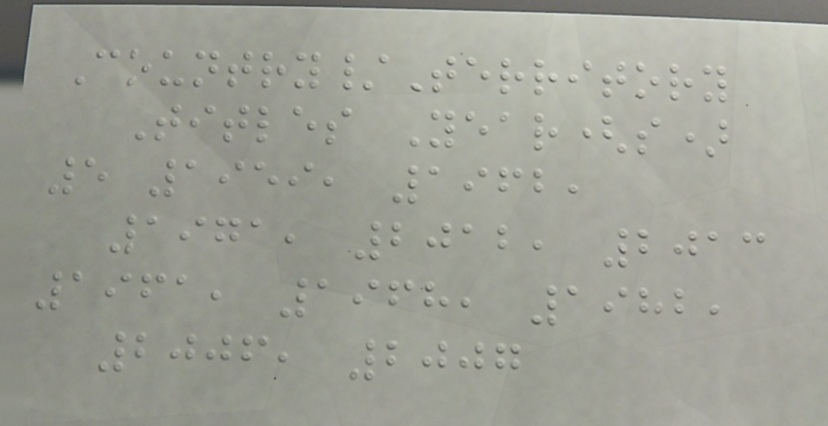Country/Territory
Titles Year(s)
5 1959, 1962,
1971, 2012, 2013
1961, 1968, 1982,
2006, 2007
